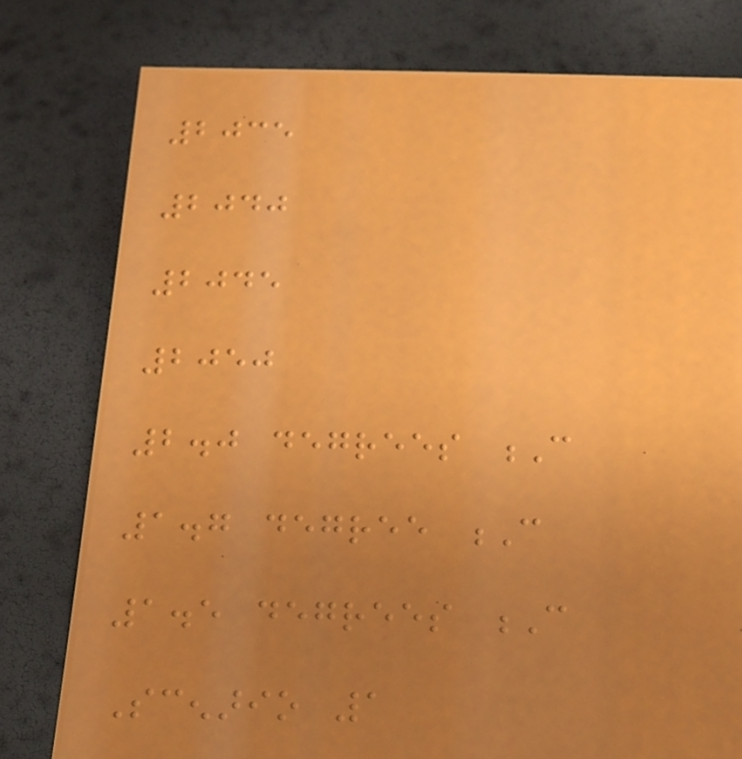2035
2040
2045
2050
2.0 degrees C
1.7 degree C
1.5 degrees C
Scenario 1
